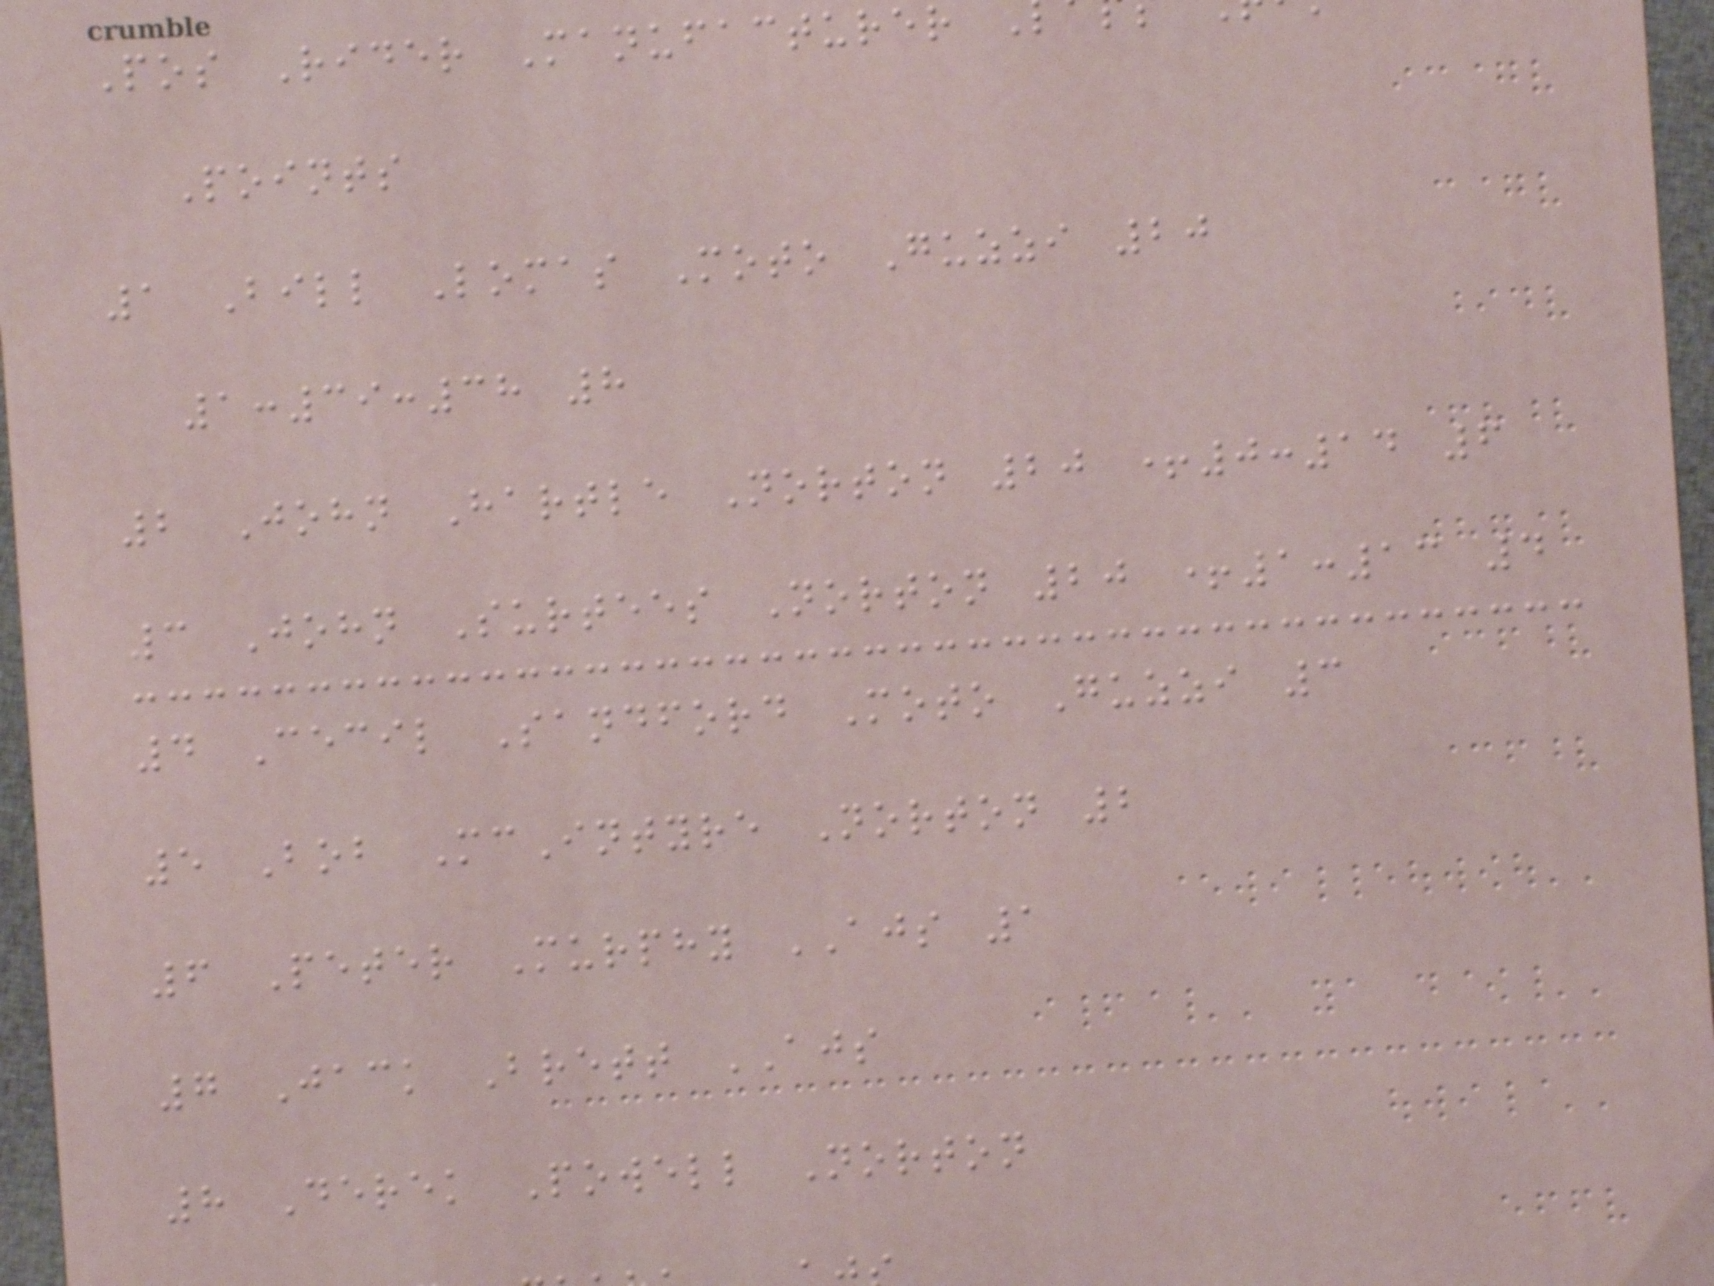Pos Rider Manufacturer
Points
1 Bill Lomas Moto Guzzi 20
1:39:38 8
2 John Hartle Norton 20 +0:14 6
3 John Surtees Norton 20 +1:13 4
4 Cecil Sandford Moto Guzzi 3
5 Bob McIntyre Norton 2
6 Peter Murphy AJS 1
7 Jack Brett AJS
8 Derek Powell Norton
